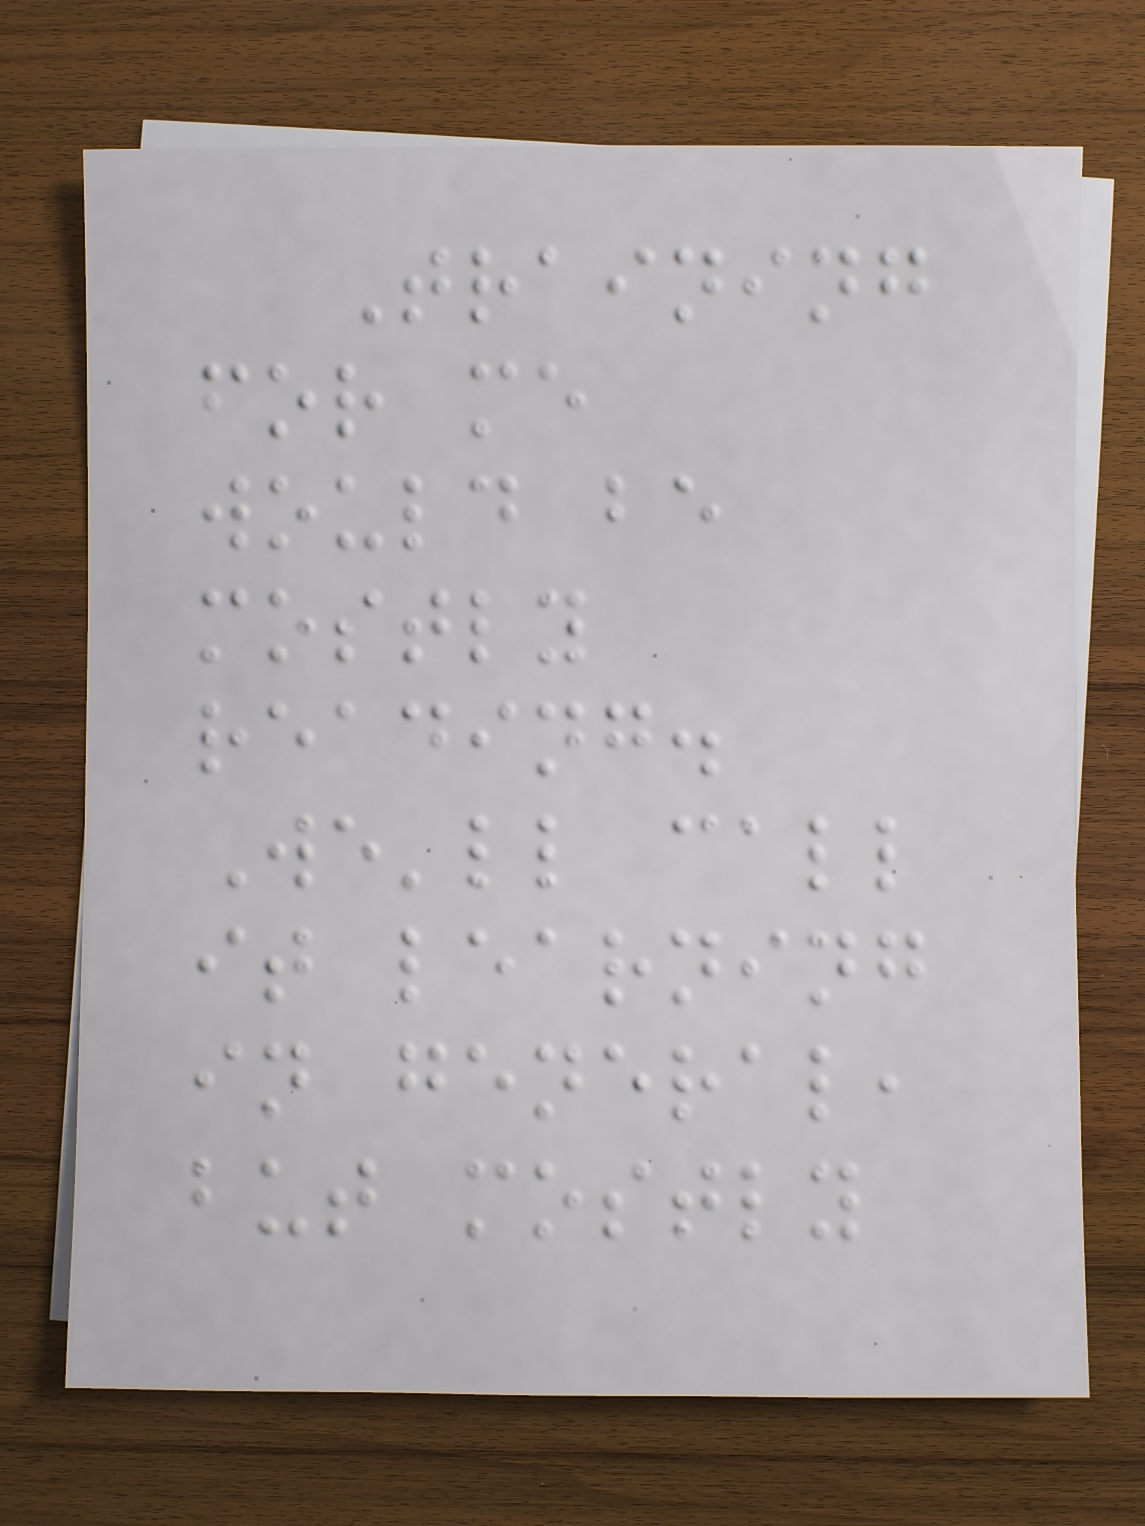Training
for me
would be
mostly
reading.
We'll call
it learning
in general,
but mostly
